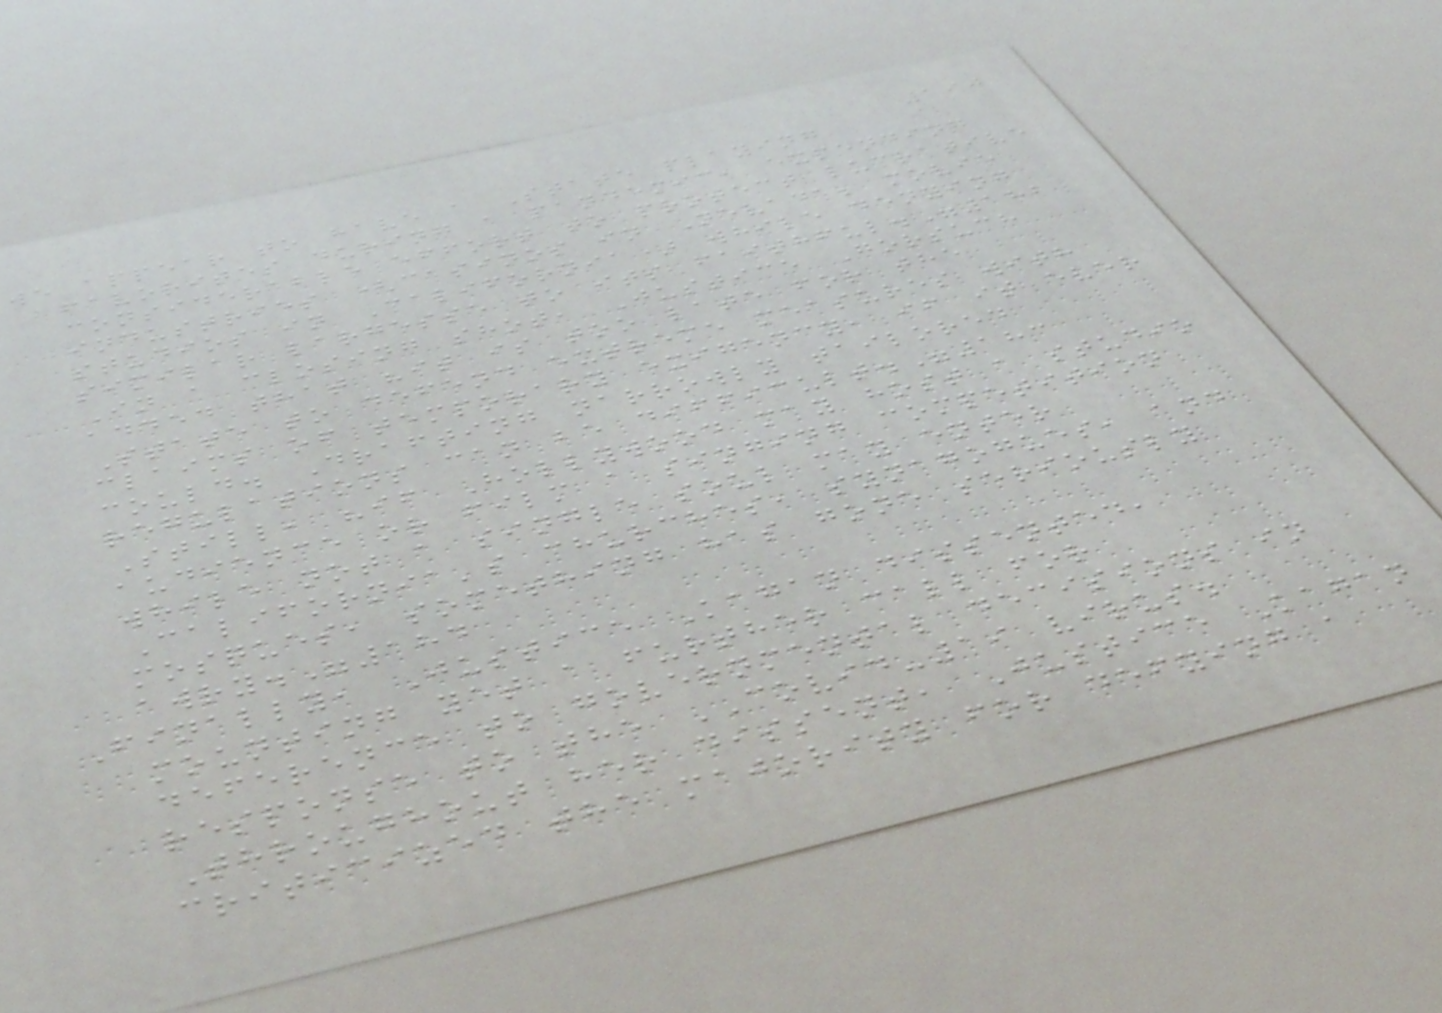190
we appear to have a State playing
favorites during a pandemic, expending
considerable effort to protect lucrative
industries (casinos in Nevada; movie
studios in California) while denying
similar largesse to its faithful."182
In a closing shot, Justice Gorsuch
added that "it is too late for the
State to defend extreme measures with
claims of temporary exigency, if it ever
could. Drafting narrowly tailored
regulations can be difficult."183
Still, "if Hollywood may host a studio
audience or film a singing competition
while not a single soul may enter
California's churches, synagogues, and
mosques, something has gone seriously
awry."184
Finally, Justice Kagan dissented,
mounting yet a further call for
deference to governmental decisions in
response to the COVID-19 virus.
Throughout her dissent, Justice Kagan
criticized the majority for defying a
